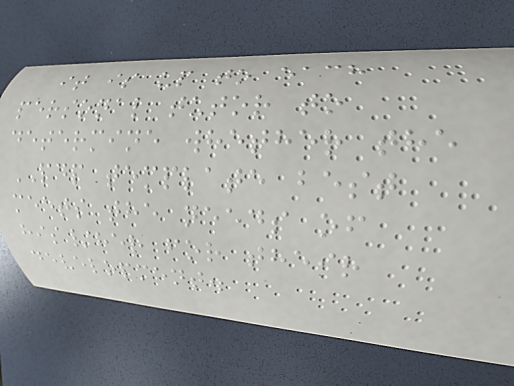it is up to each
personal tutor to
determine whether the
PDP template best
meets the needs of
his/her for their
development.
